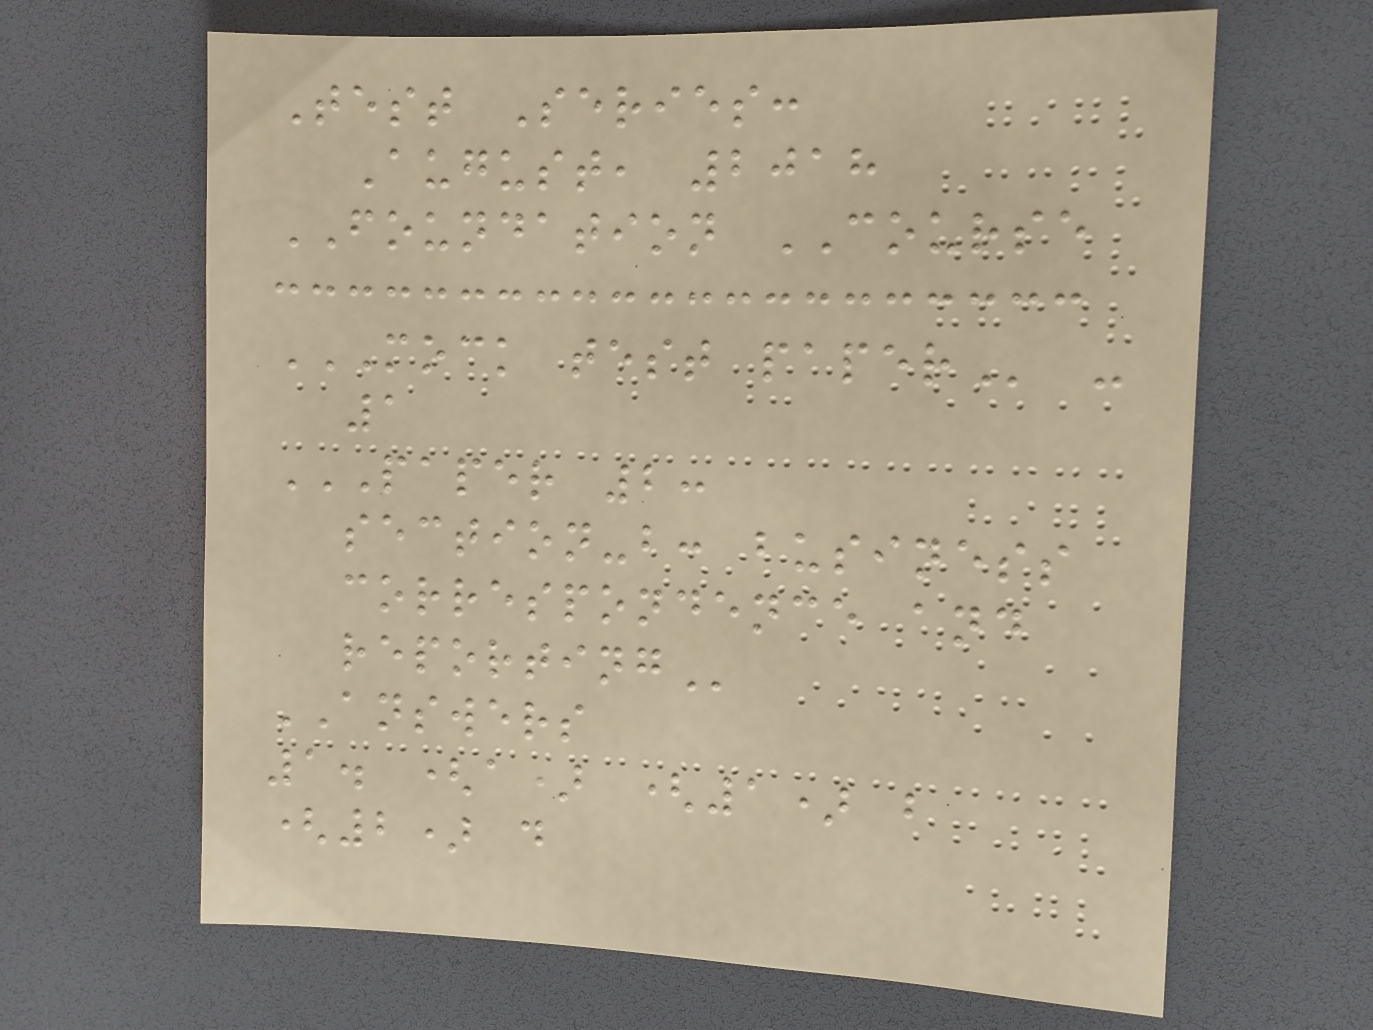Test Series:
August, 2018
FOUNDATION COURSE
MOCK TEST PAPER -
1
PAPER 2:
SECTION-B: BUSINESS
CORRESPONDENCE AND
REPORTING
ANSWERS
1. (a) (1) b
(2) d
